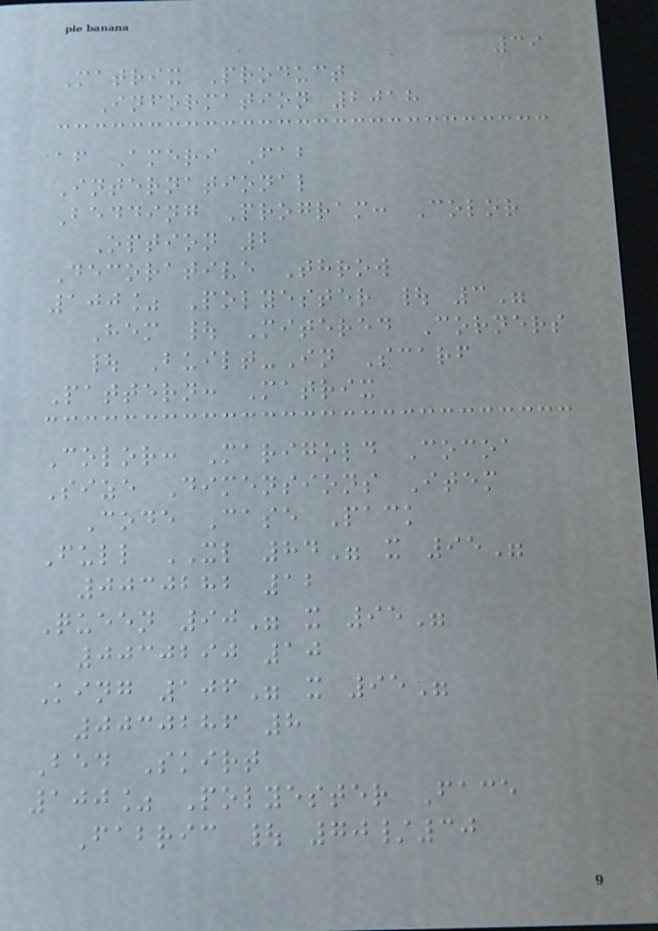39
Matrix Product
Information 2018
af Ameri Fab
International
Bedding Program: Color
Option 2
Decorative Throw
100% Polyester | 3"
Hem | Mitered Corners
| Built-In Scarf
Pattern: Matrix
Color: Marigold Cocoa
Size Dimensions Item
Code Case Pack
Full XL 84" x 95"
0030282 12
Queen 90" x 95"
0030290 10
King 106" x 95"
0030286 8
Bed Skirt
100% Polyester Face
Fabric | 70/30
